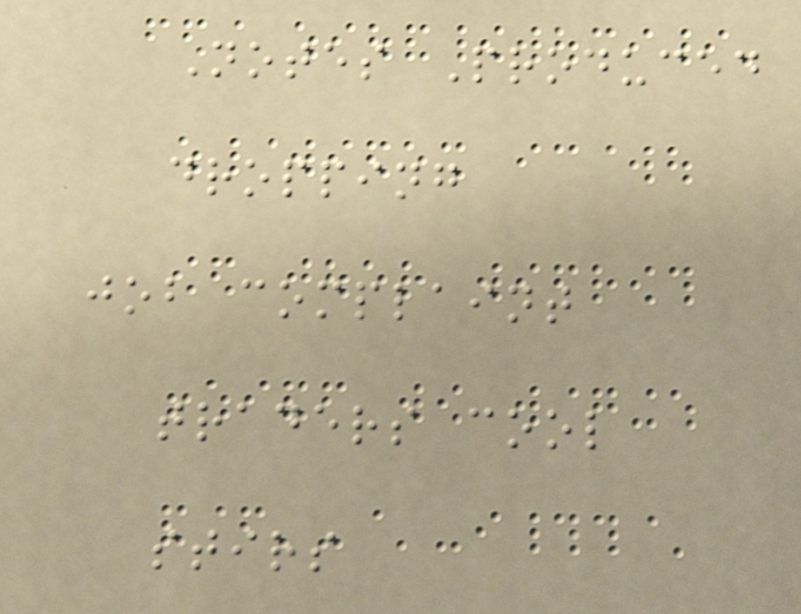Notes Produced
dropping
job complaint
traders cool
stirs
